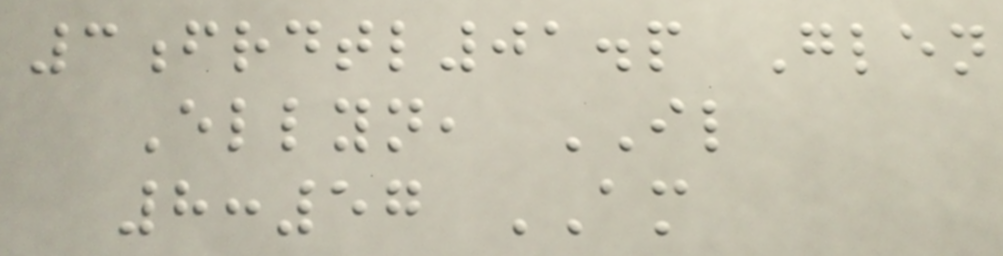3frdtl01.p Glen
Ellyn, IL
8:57 AM
